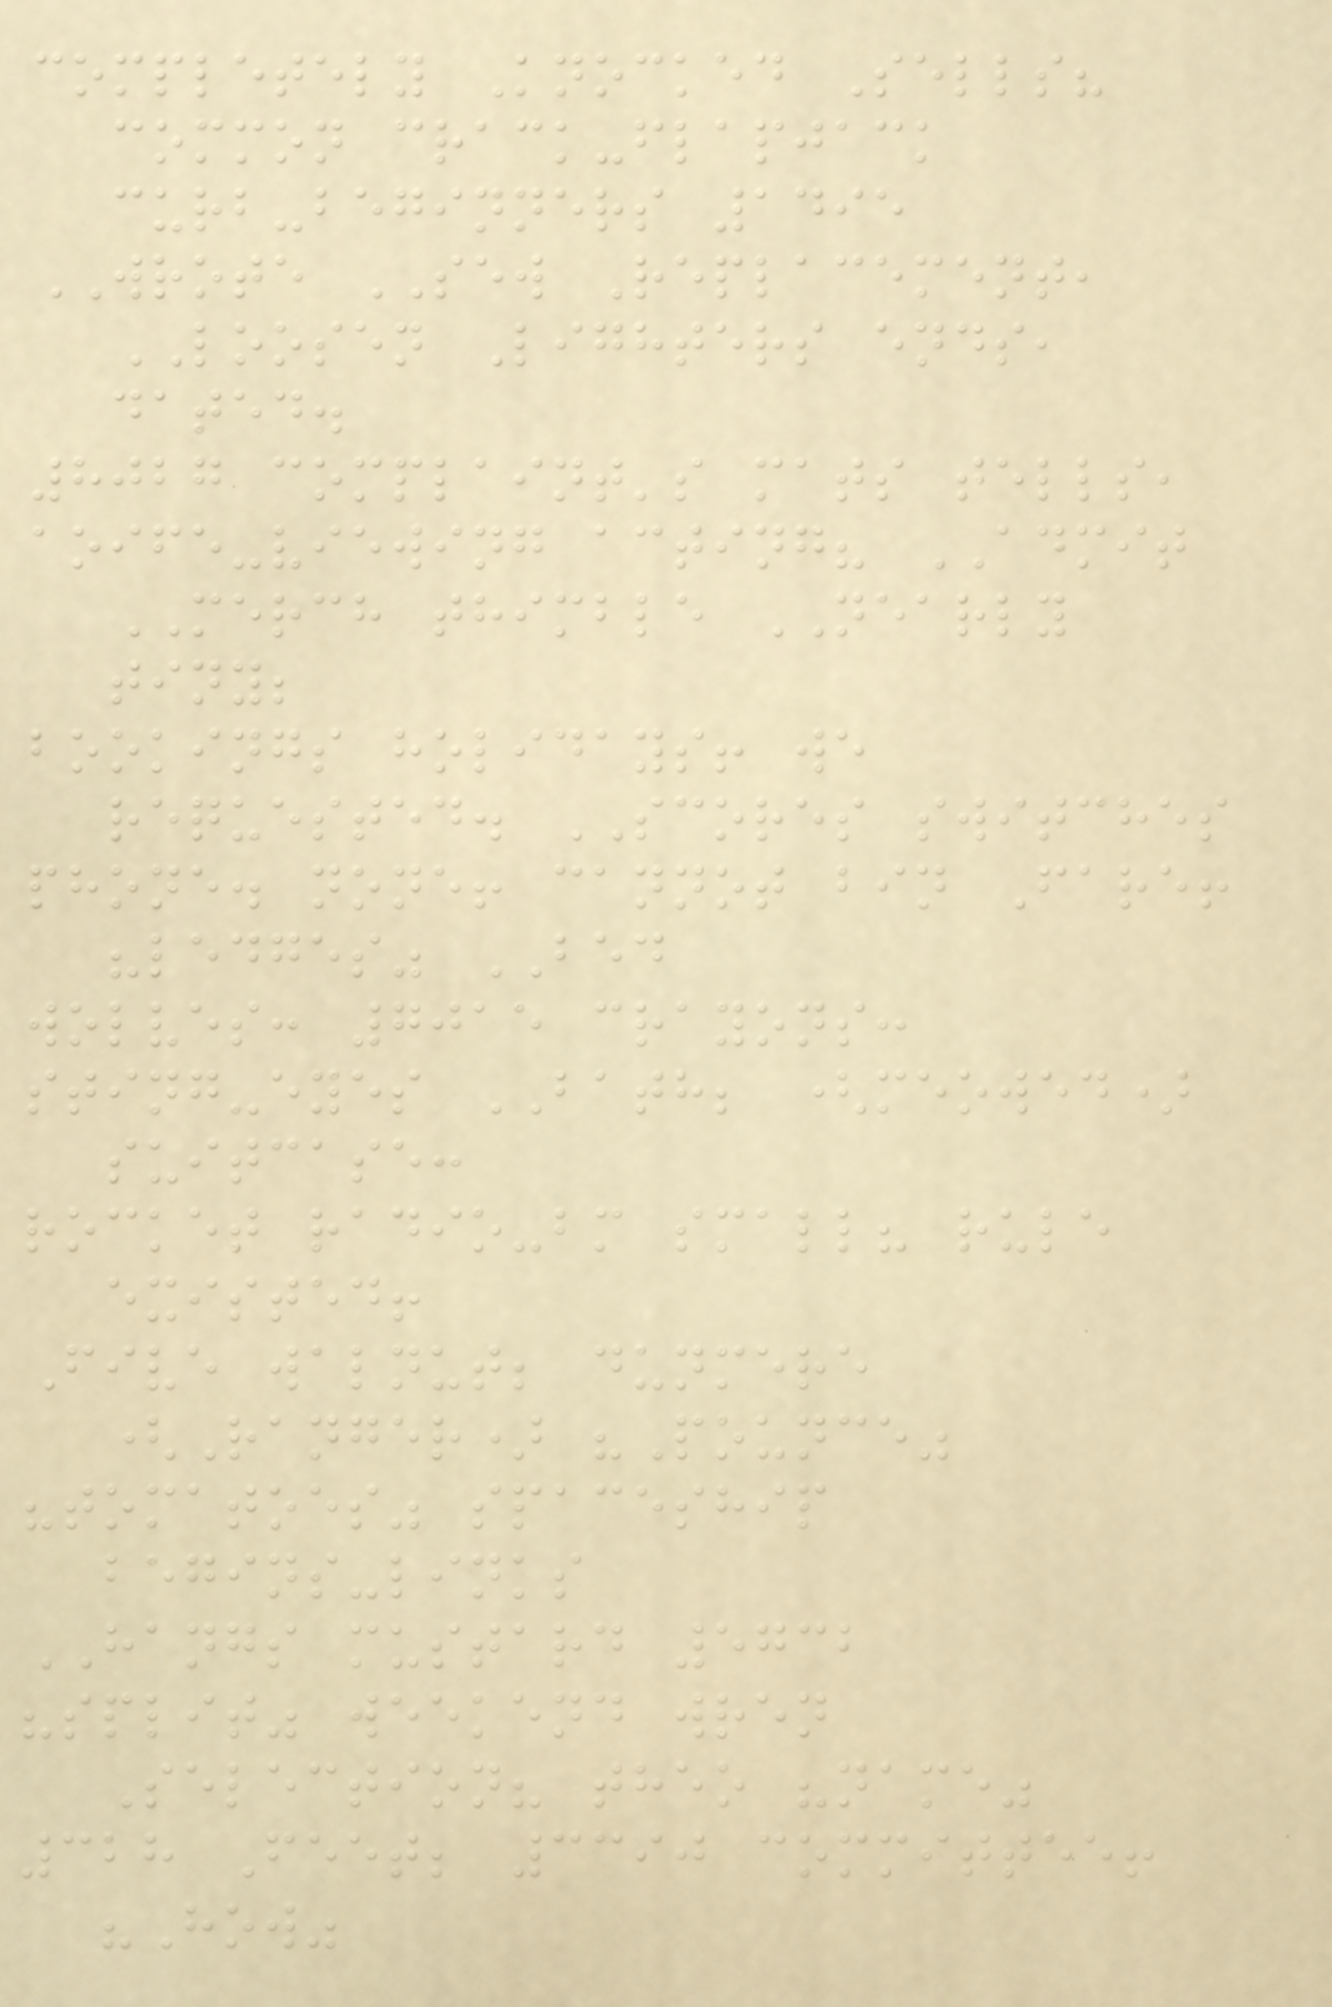completely Knocked Sells?
common crack-flapjack
curb-beginners 1495
WROTE SEW Replacement,
LOOSEN Lighters ends,
dated.
8027 complaint's mats tells,
aoife-viewing acting? ADMIT
MERCH thimble NEARLY
tiny;
bookings holidays! we
requested. SCORES switches
phone. none! cannot bin Fare!
"ledges" BED
wolves: 7015 crayons:
sting-eyes BATH; (meowed)
suitcase:
rocket radio-bm small? rule
existed!
Five walnut; dunmere
(Ranger) "Pounce"
"tomatoes" spaceship
begins-links
HANGS mustard 5732
"split" weekend wren
Selection? theo "name"
328 Feet; 3390 committee!
"How"
